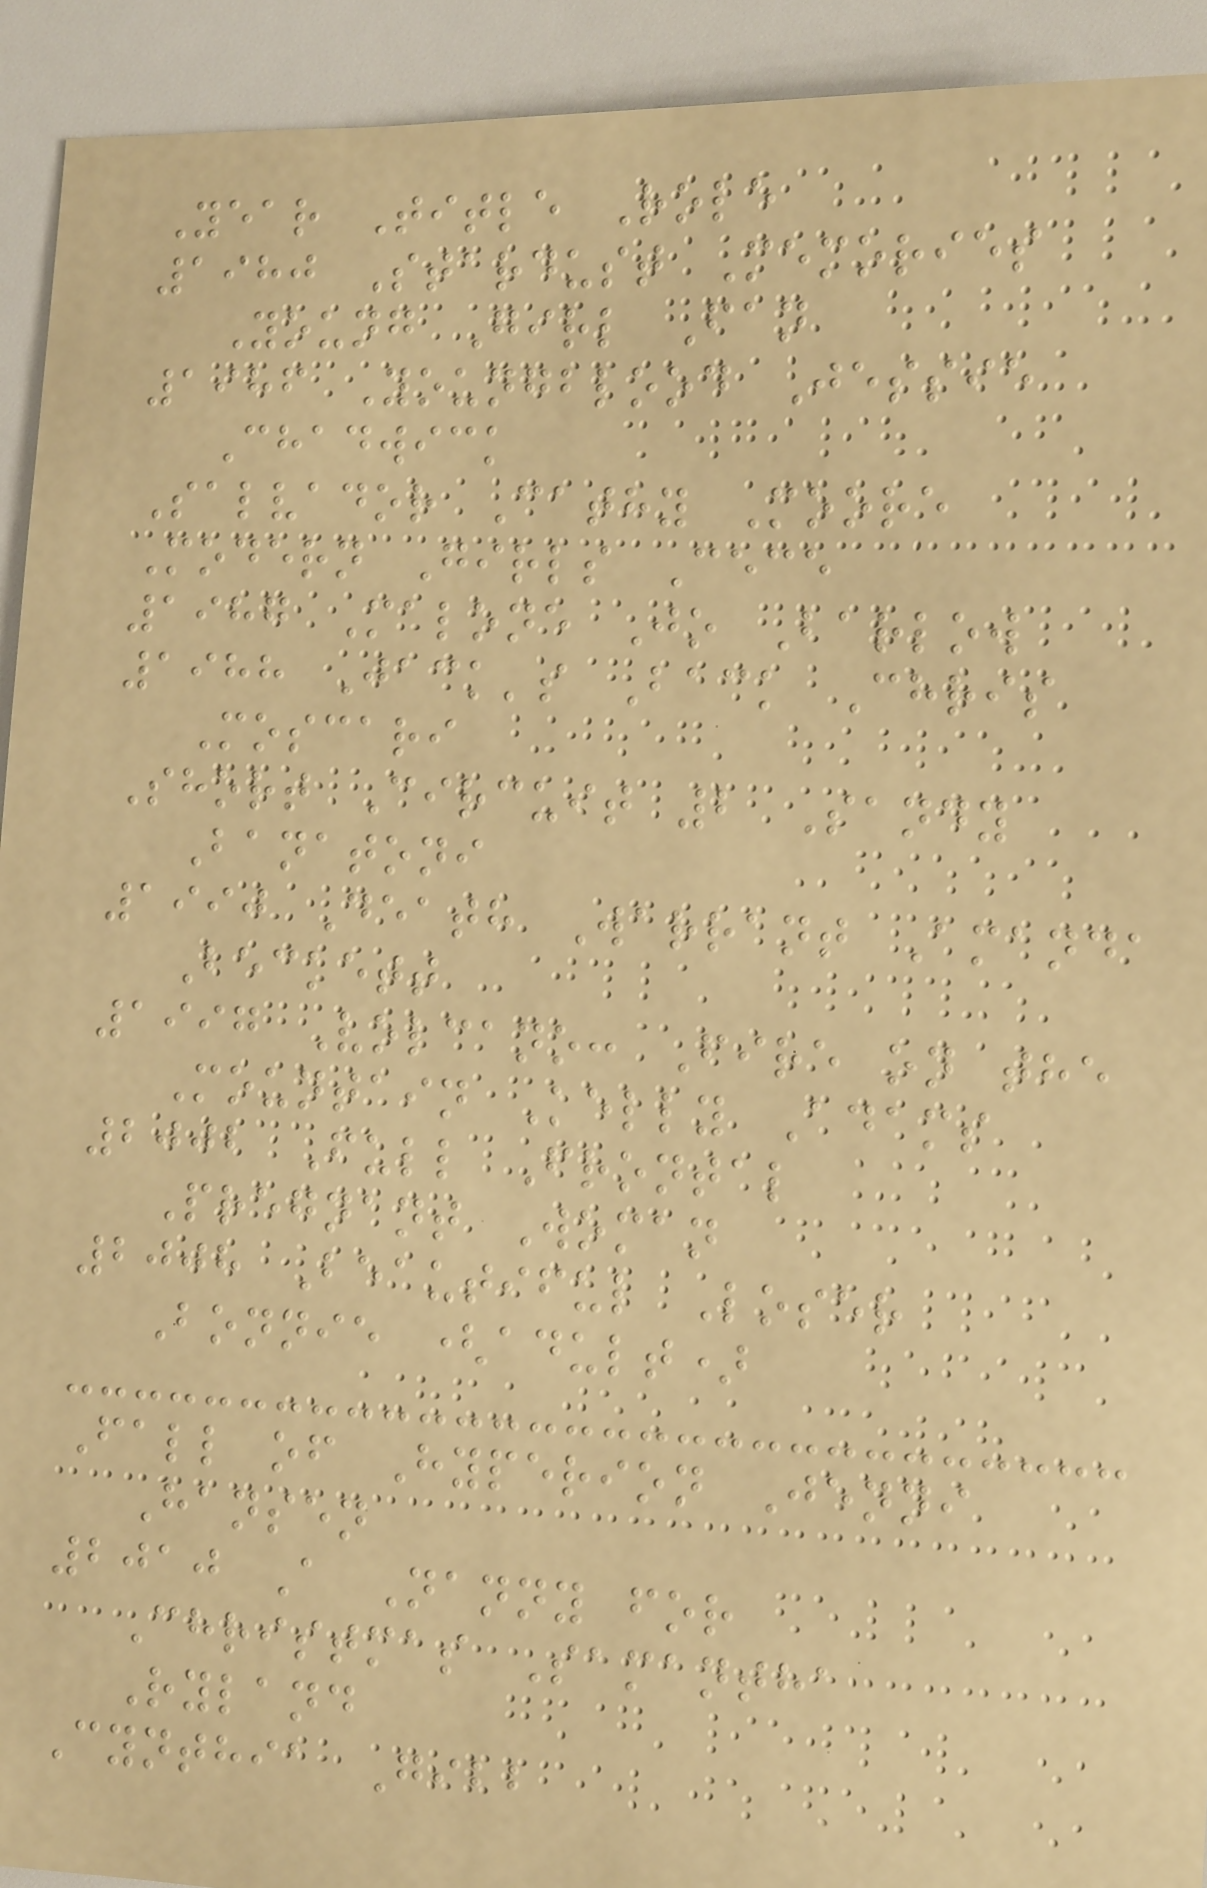Year Title Role
1980 Stardust Memories
Young Girl Fan
1986 Youngblood Jessie
Chadwick
Salvador Cathy Moore
Modern Girls Cece
1987 Malone Jo Barlow
1988 Jack's Back Chris
Moscari
Short Circuit 2 Sandy
Banatoni
1990 Death Warrant Amanda
Beckett
1997 Volcano: Fire on the
Mountain Kelly Adams
2002 Full Frontal
Pregnant Woman
2008 Beautiful Loser
Bonnie (adult)
Fall of Hyperion Jenni
Hansen
2010 A Nanny for
Christmas Samantha
Ryland
Cynthia Gibb
